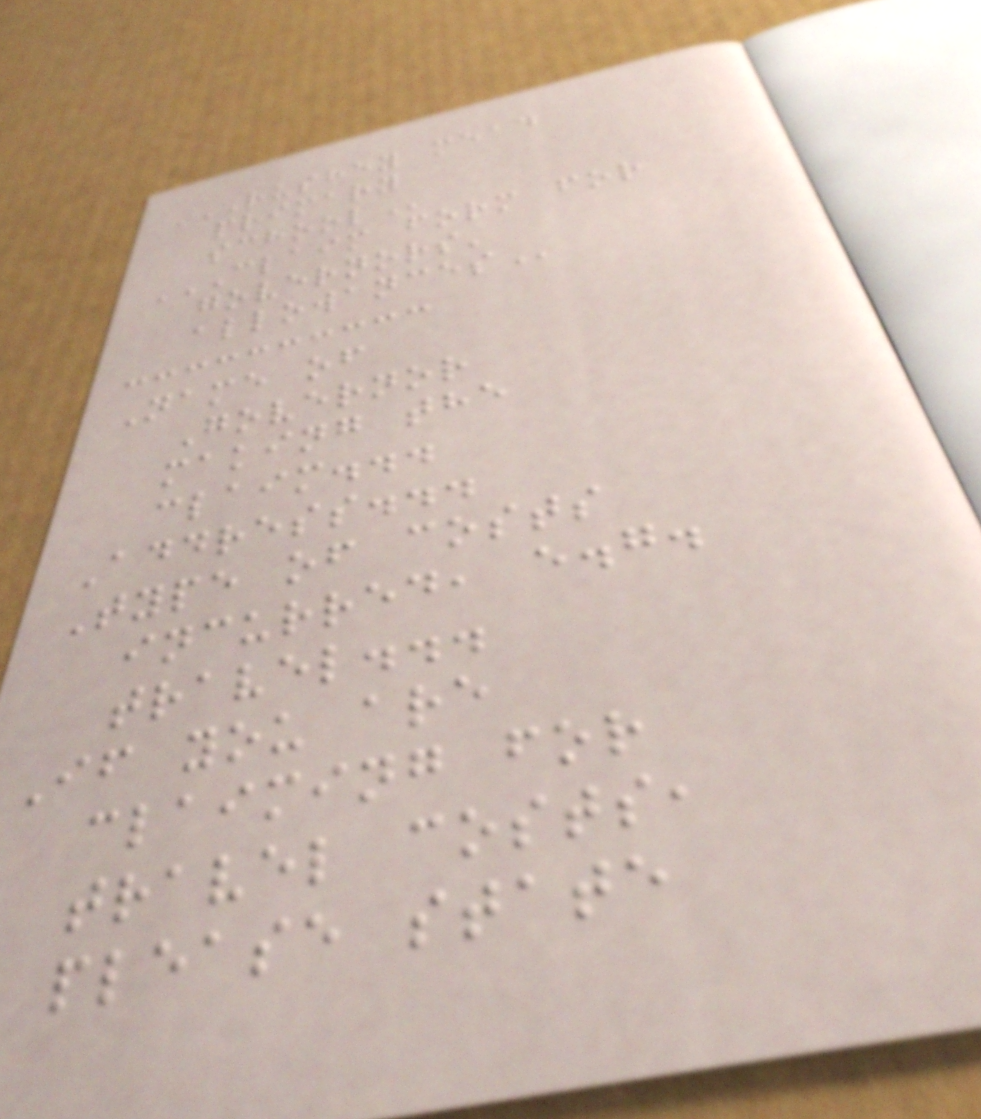RUSHEY MEAD
PRIMARY
SCHOOL
CLAIM FORM FOR
GOVERNORS'
ALLOWANCES
Name of
Governor
making the
claim...
Address...
Type of costs
incurred, e.g.
travel...
If you are
claiming for
travel costs,
please state
